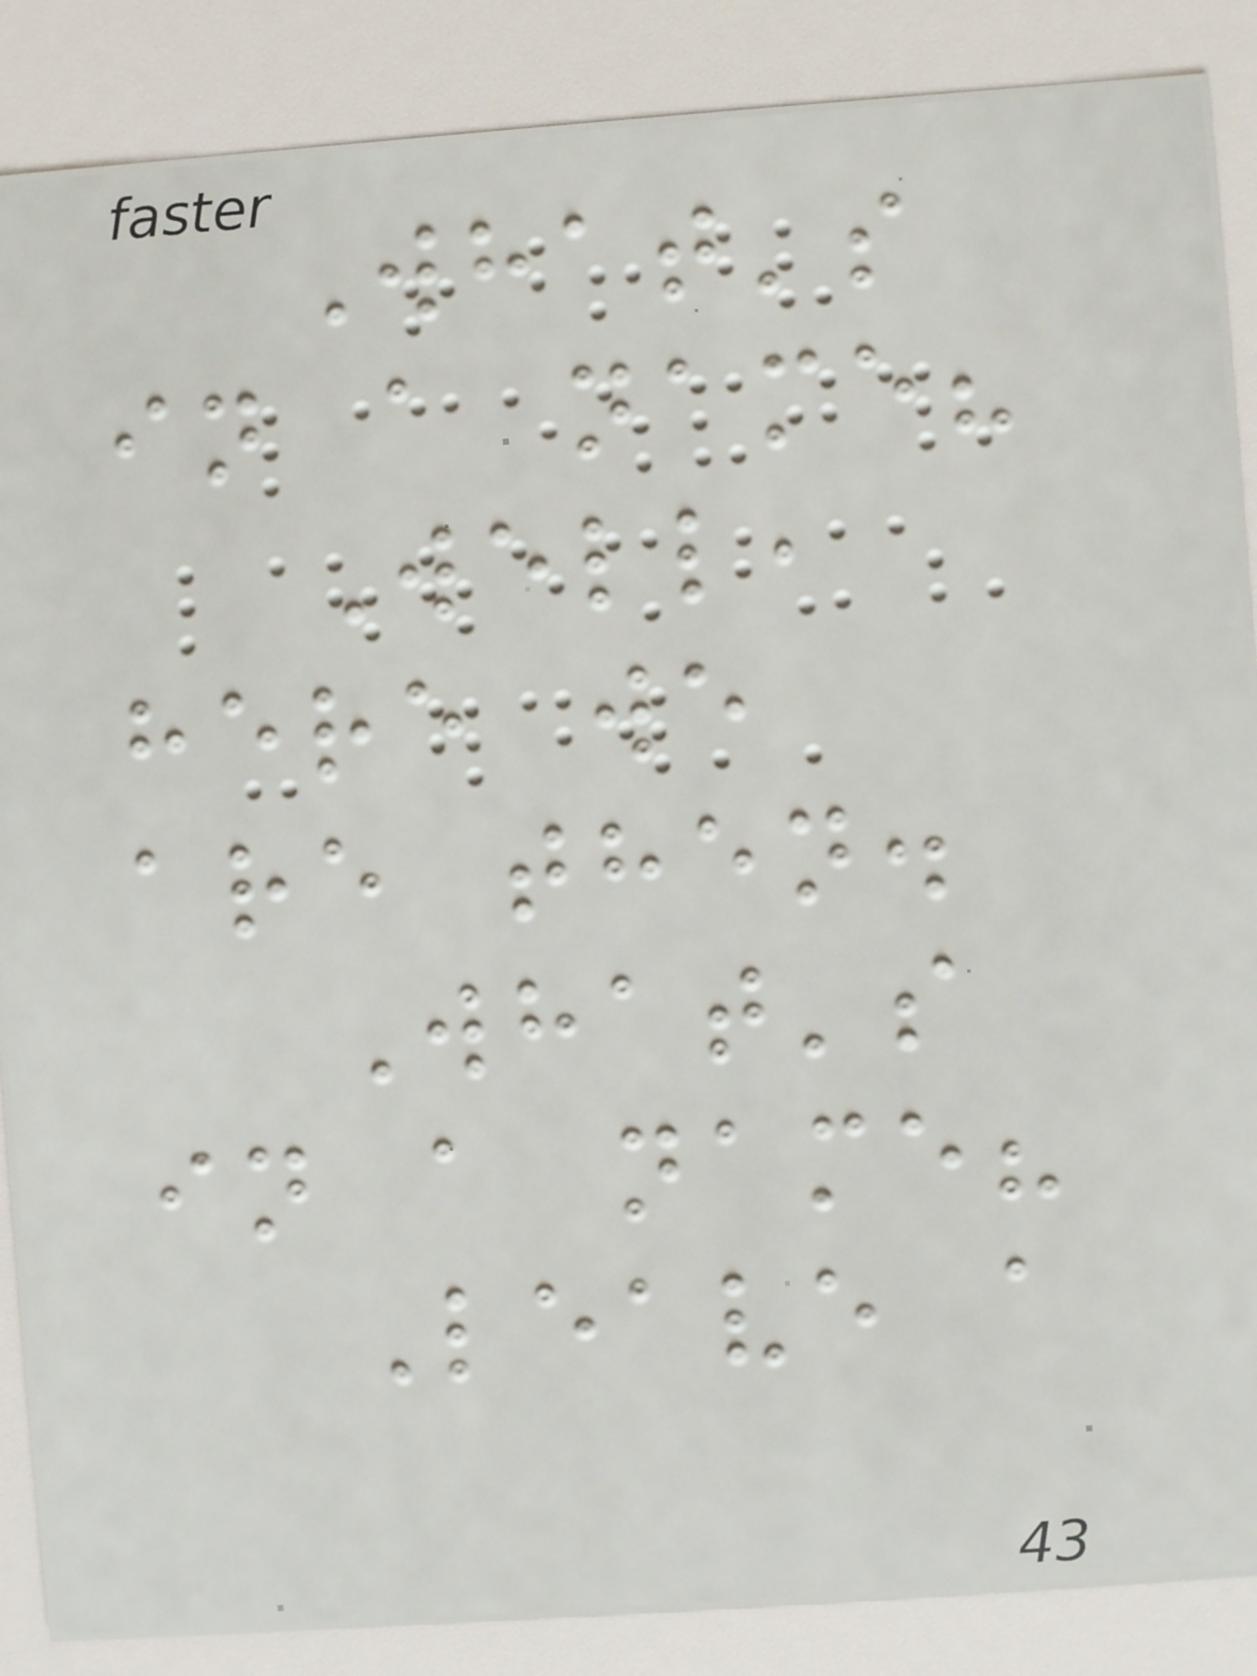What's
in a name?
Well,
here we
are then.
What's
in a name?
Leave a
